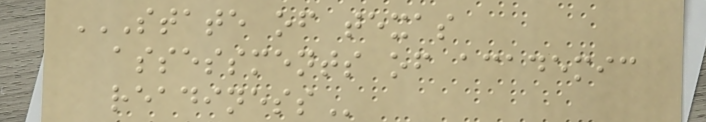STATE OF TEXAS
ASSESSMENTS OF ACADEMIC
READINESS
